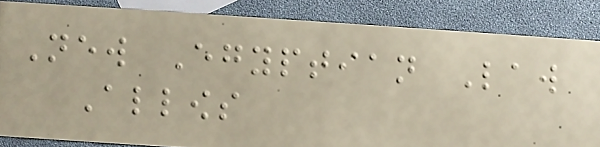New Egyptian Law
Allows
